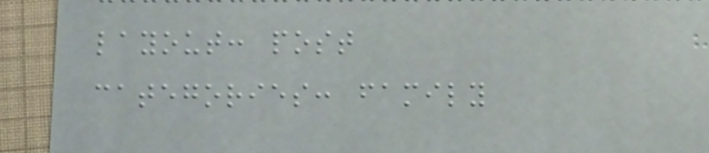layout: post
categories: family
